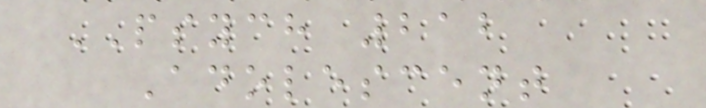PSYCH 212
Adolescent
